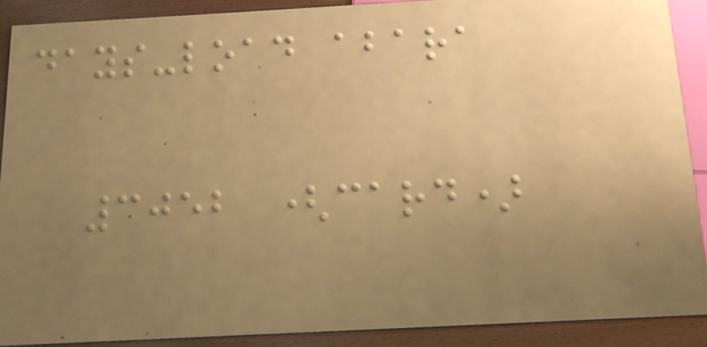days-load abara
3052 (card)
